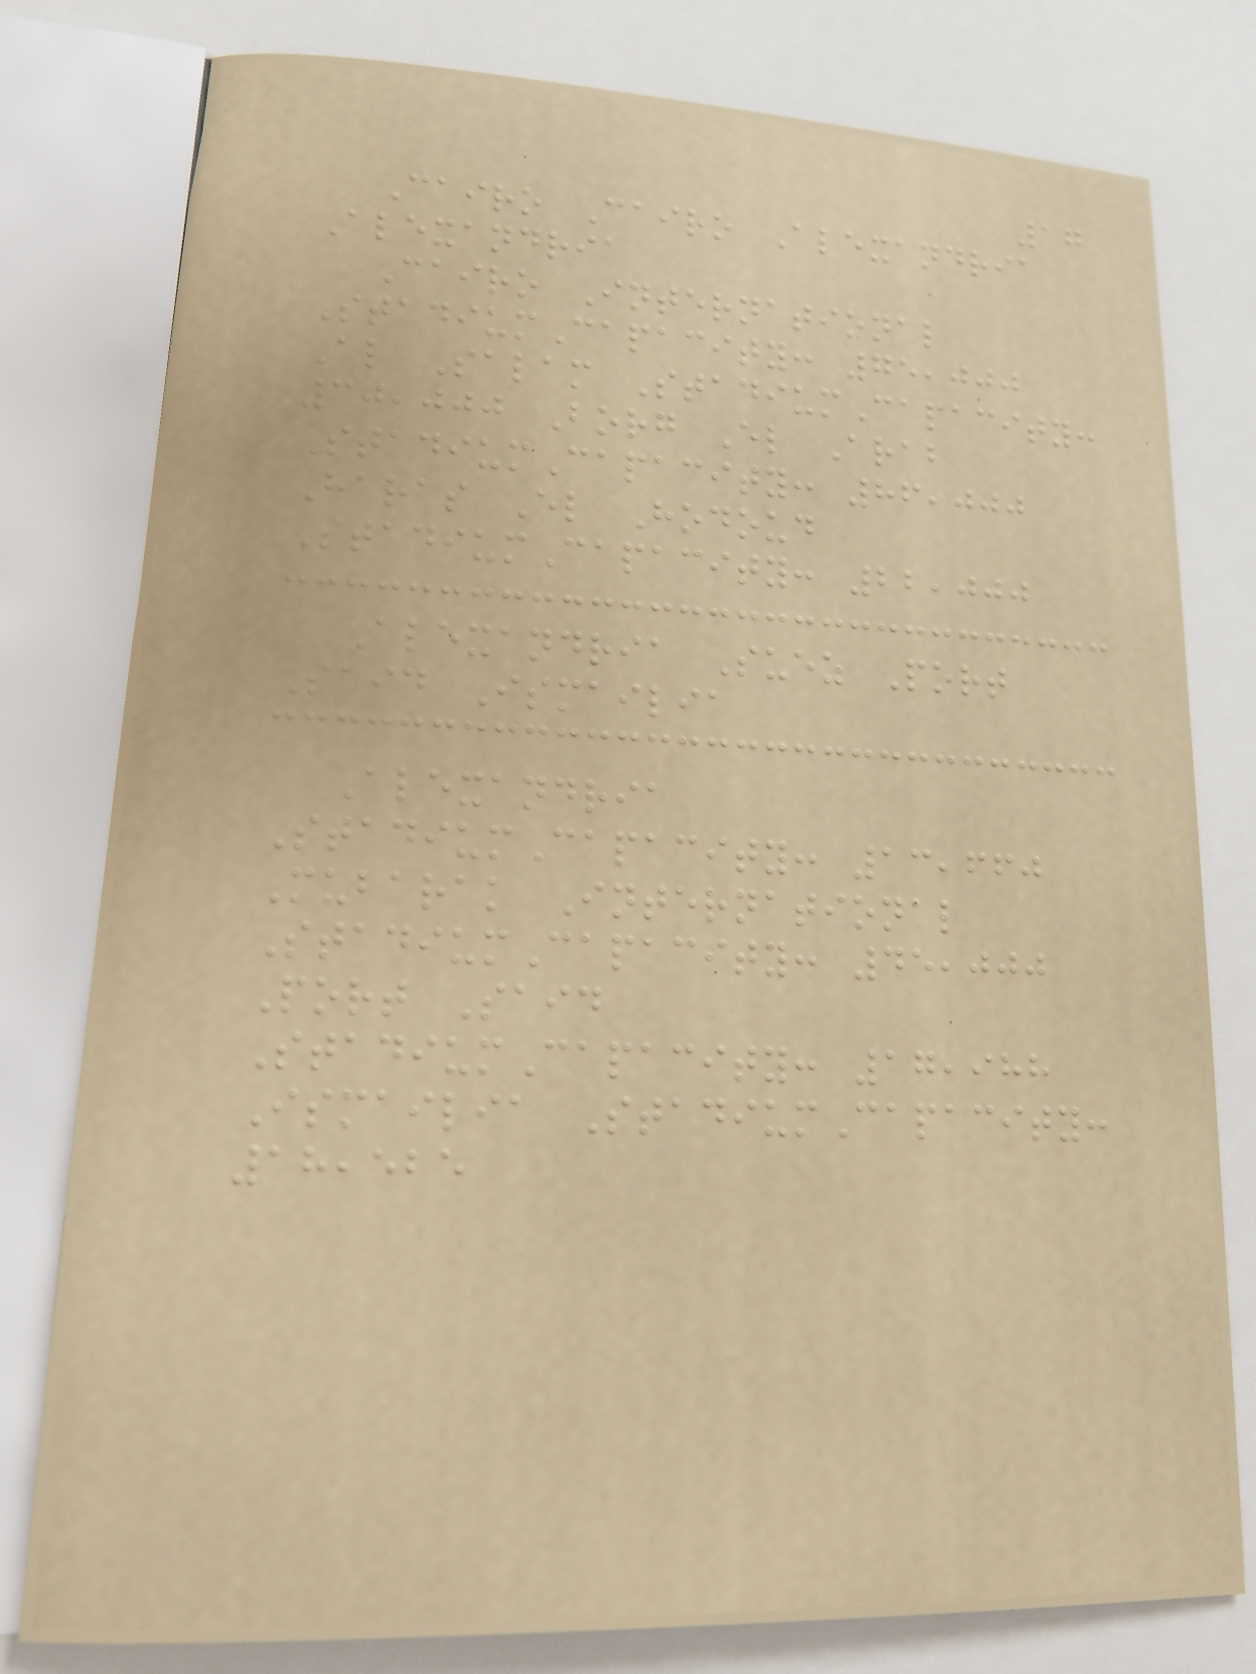17
Cairo Cairo Alexandria
Alexandria
Cairo International
StadiumCapacity: 75,000
Al Salam StadiumCapacity:
30,000 Borg El Arab
StadiumCapacity: 86,000
Haras El Hodoud
StadiumCapacity: 22,000
Alexandria Suez Port
Said Ismailia
Alexandria
StadiumCapacity: 13,660
Mubarak International
StadiumCapacity: 45,000
Port Said
StadiumCapacity: 17,988
Ismailia StadiumCapacity:
18,525
